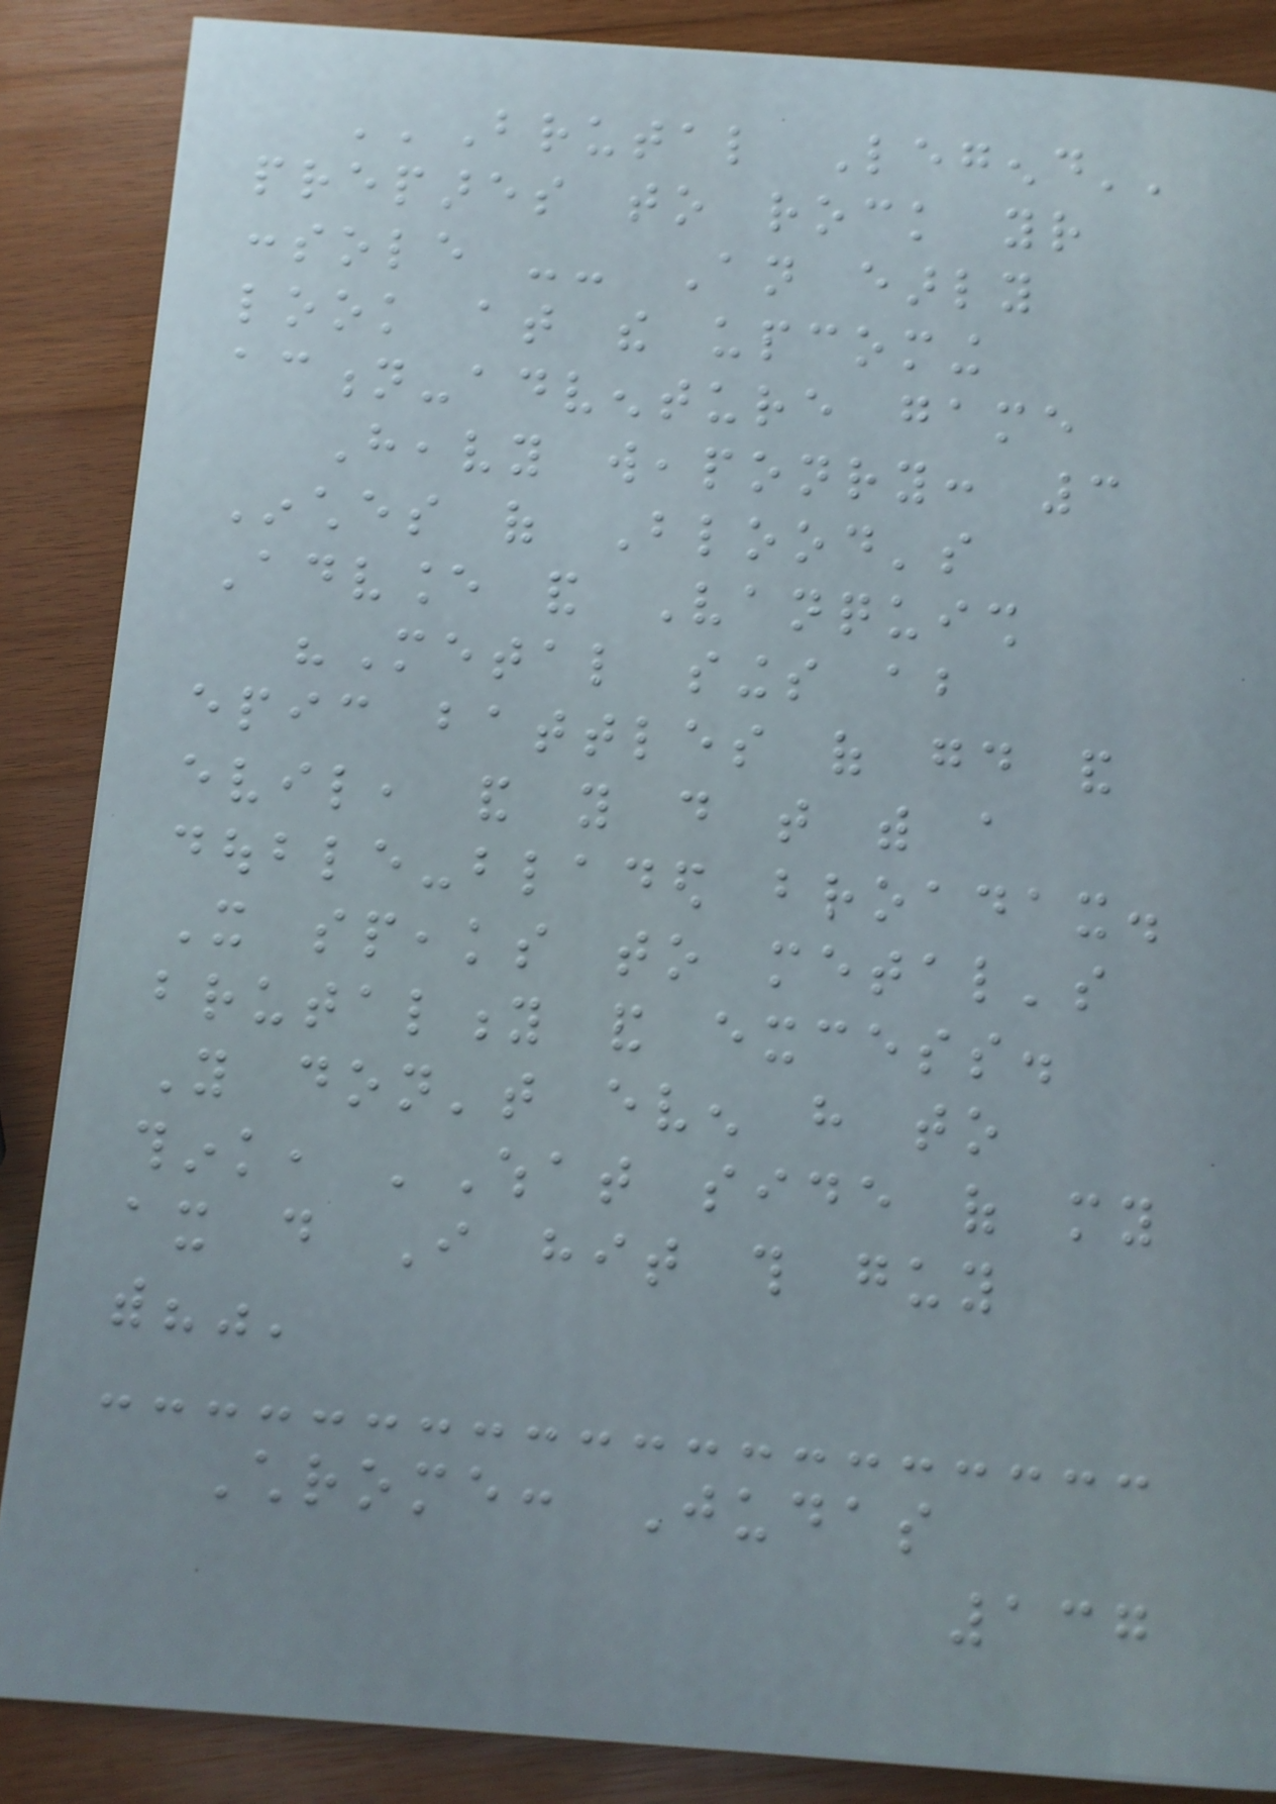''Brutal Legend''
prepares to rock your
console -- An early
look at the upcoming
action-adventure game
Heavy weaponry: 3
Inches of Blood's
Advance and Vanquish
"Metal sings about
epic battles of good and
evil, and you do that with a
double-bladed broadax.
It speaks to metal's
brutality and excess.
You don't even have to
think, 'What side of my
ax do I hit this guy
with?"'
Chrome: Judas
137
